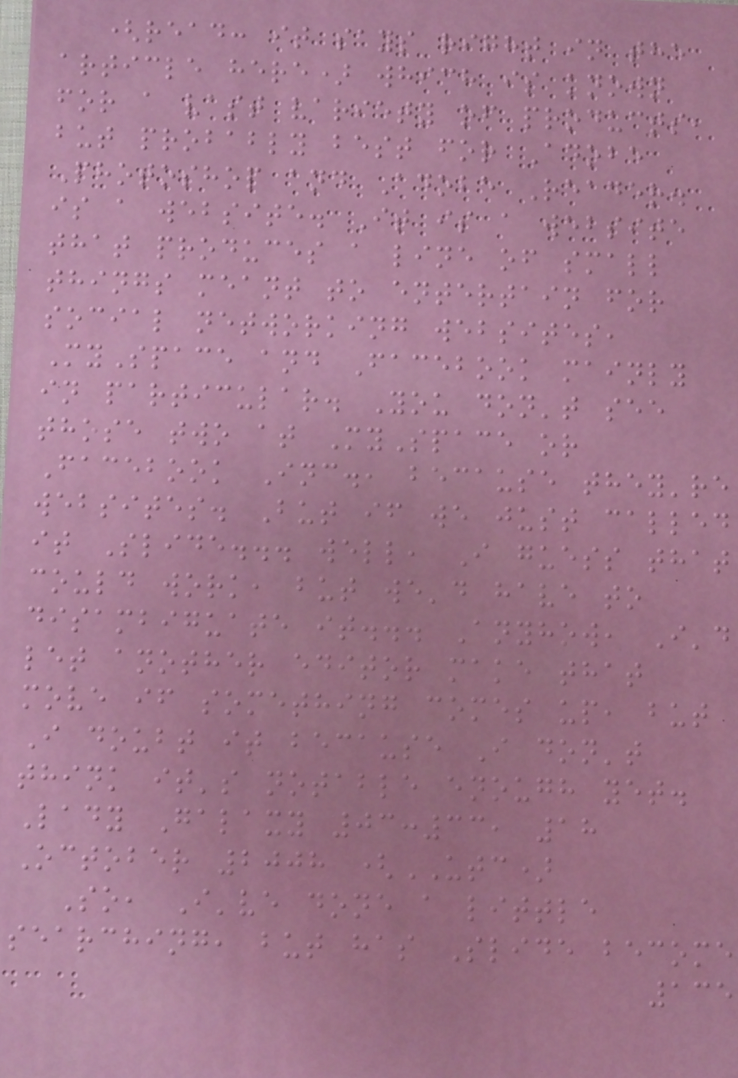(read: it says right in the
article here) which is known
for a vast variety of products,
but probably best for Adobe
Photoshop and Adobe Reader.
is a website. It is a website
that produces a line of small
things meant to entertain for
social networking websites,
MySpace and Facebook mainly
in particular. You don't see
those two at MySpace or
Facebook Inc., because they're
websites. But if we just called
it Slide... well, I guess that
could work, but we'd have to
disambiguate it... Anyhow, I'd
let another editor make that
move if something comes up, but
I doubt it because I don't
think it's notable enough yet.
Lady Galaxy 03:33, 18
October 2008 (UTC)
So, I've done a little
searching, but has Slide become
135
